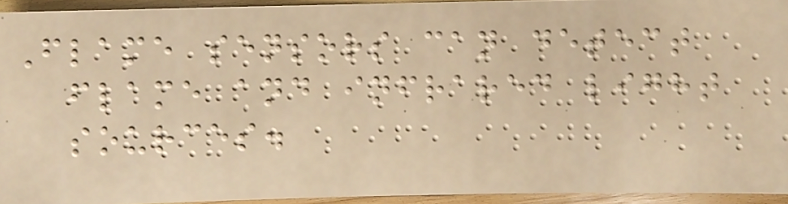Flame sensors can detect
flame and infrared light
sources.
